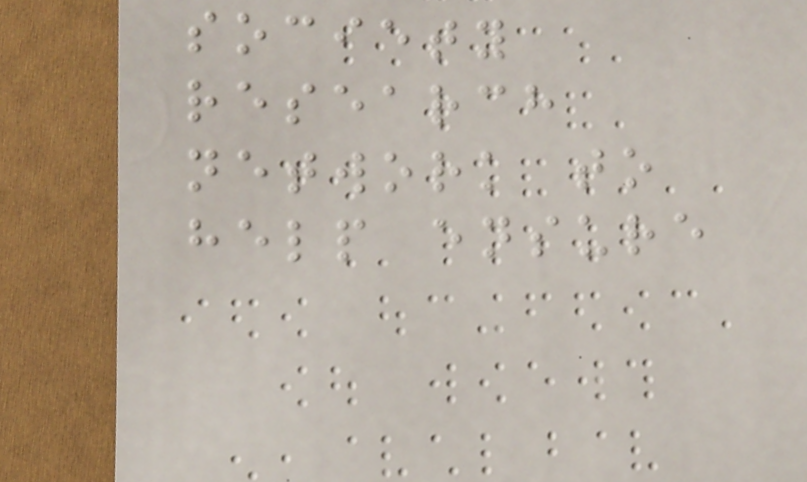society
research
network to
help ensure
